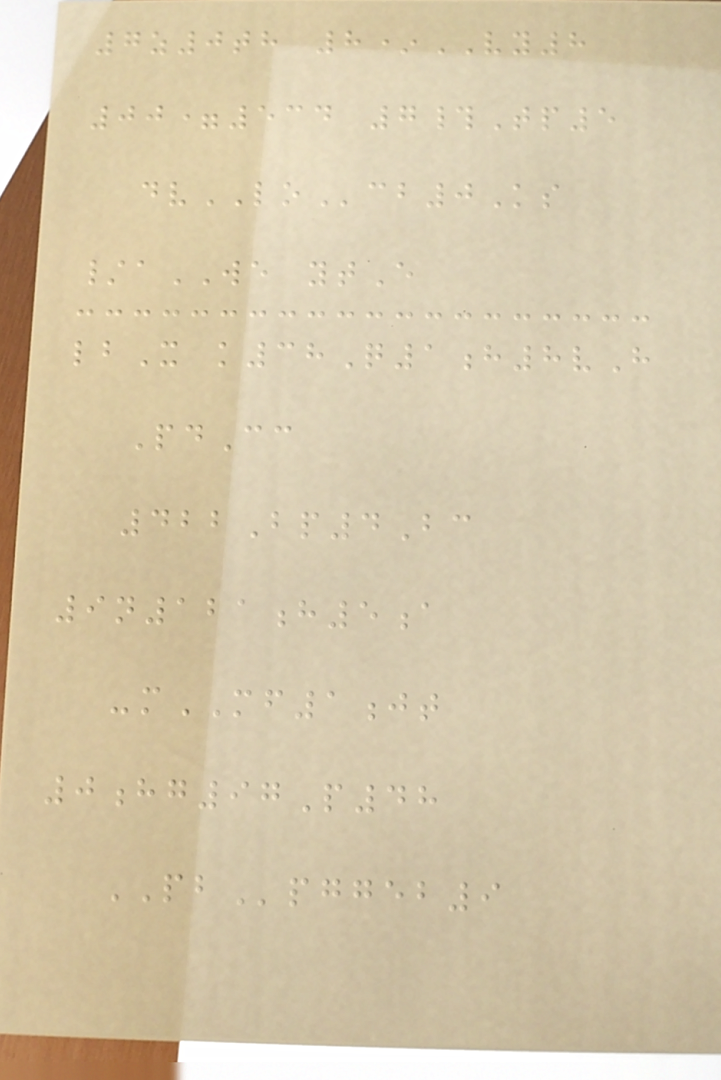7z0th 8*VY8
00=534 7#Tp5
dvLOcb0Ks
/aWE ytE
lbX k38Q1h8vH
PdCc
422Bp4Bc
9n121h5a
-mMF1jt
0hg97P48
PBpggeb9
